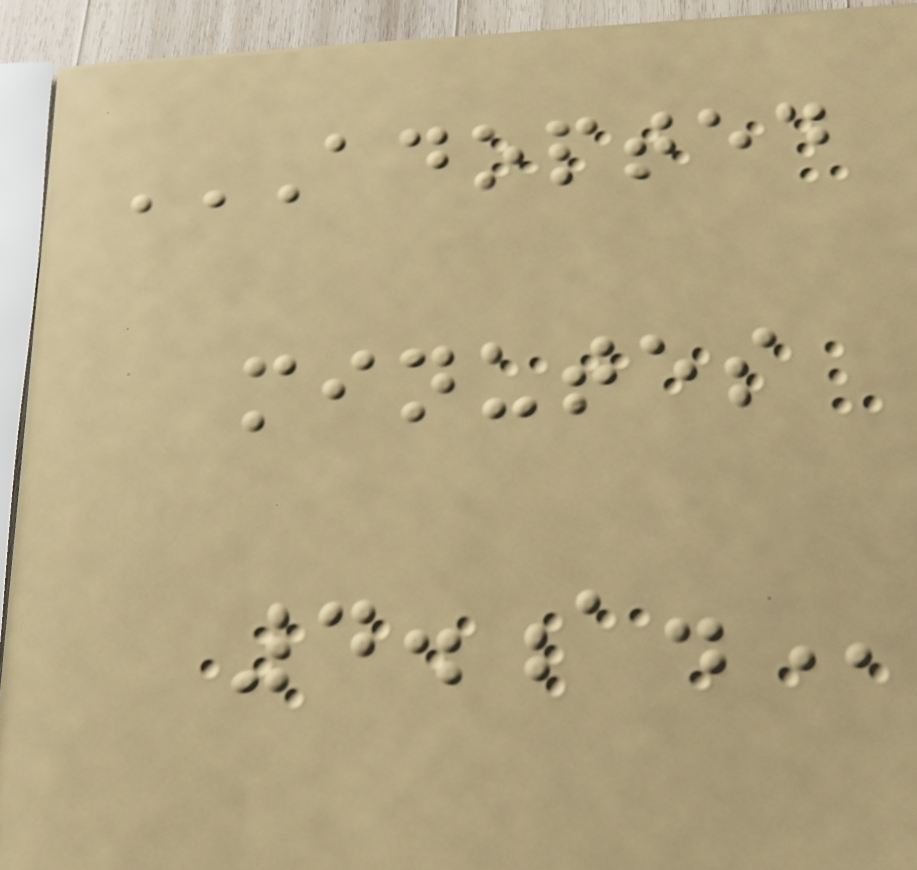ADOPTED
MINUTES
4.A.
